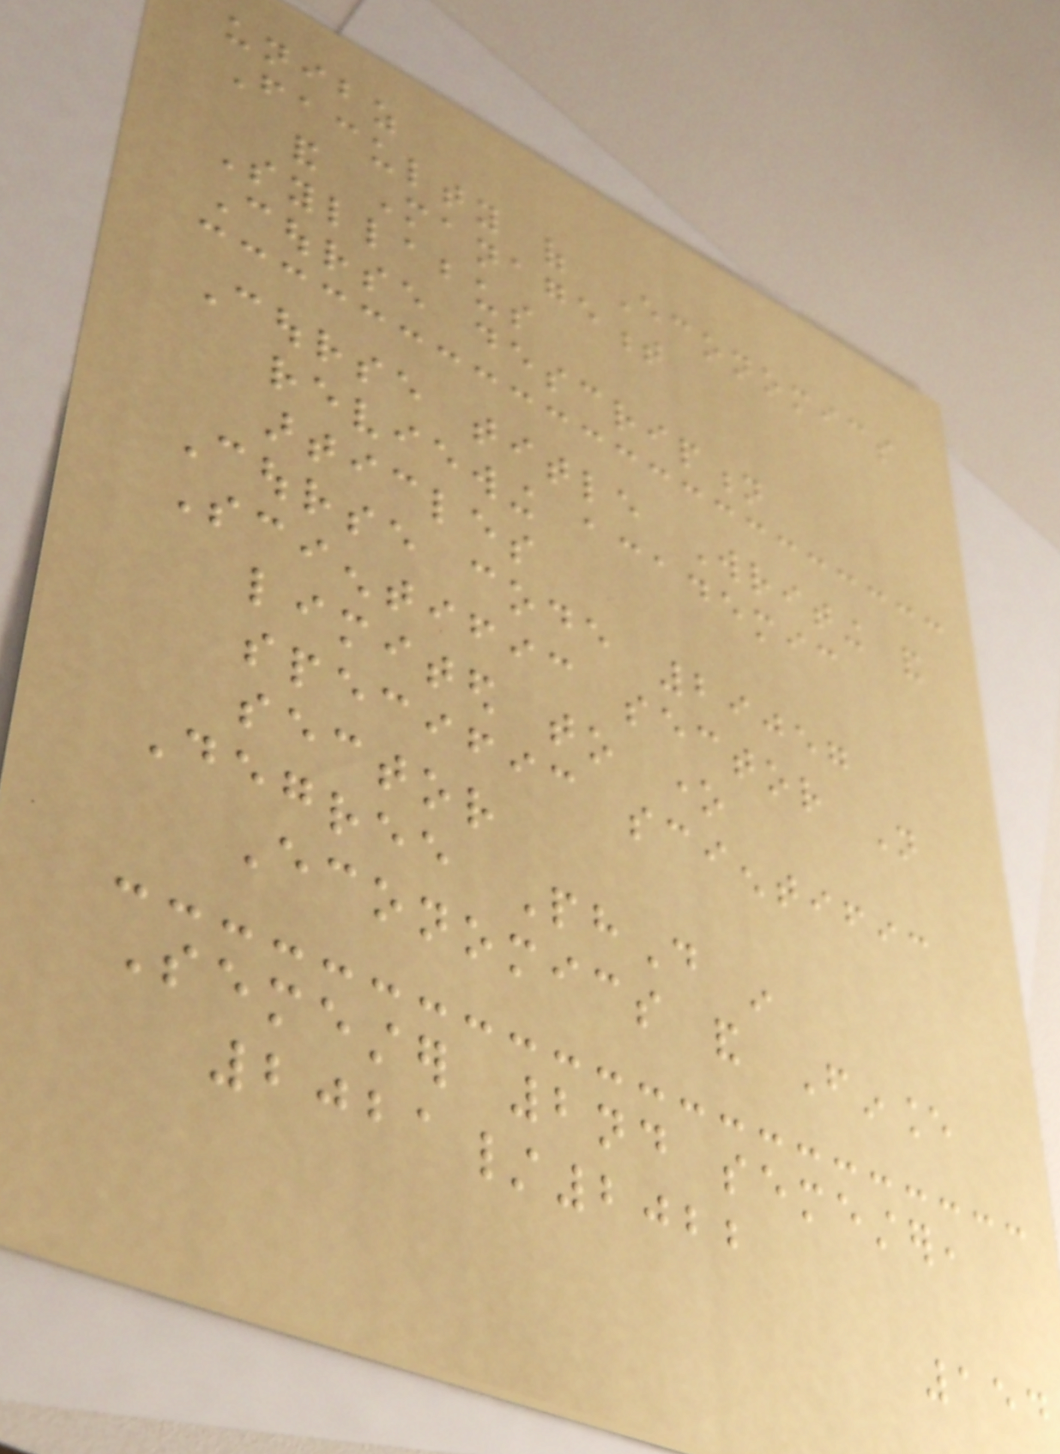unibz
Faculty of Economics
and Management
Syllabus
Course description
Course title Writing and
reviewing academic
articles
Course code 29057
Scientific sector Not
limited to one
specific scientific
sector
Degree PhD in
Economics and Finance
Semester 2nd semester,
2021/2022
154
